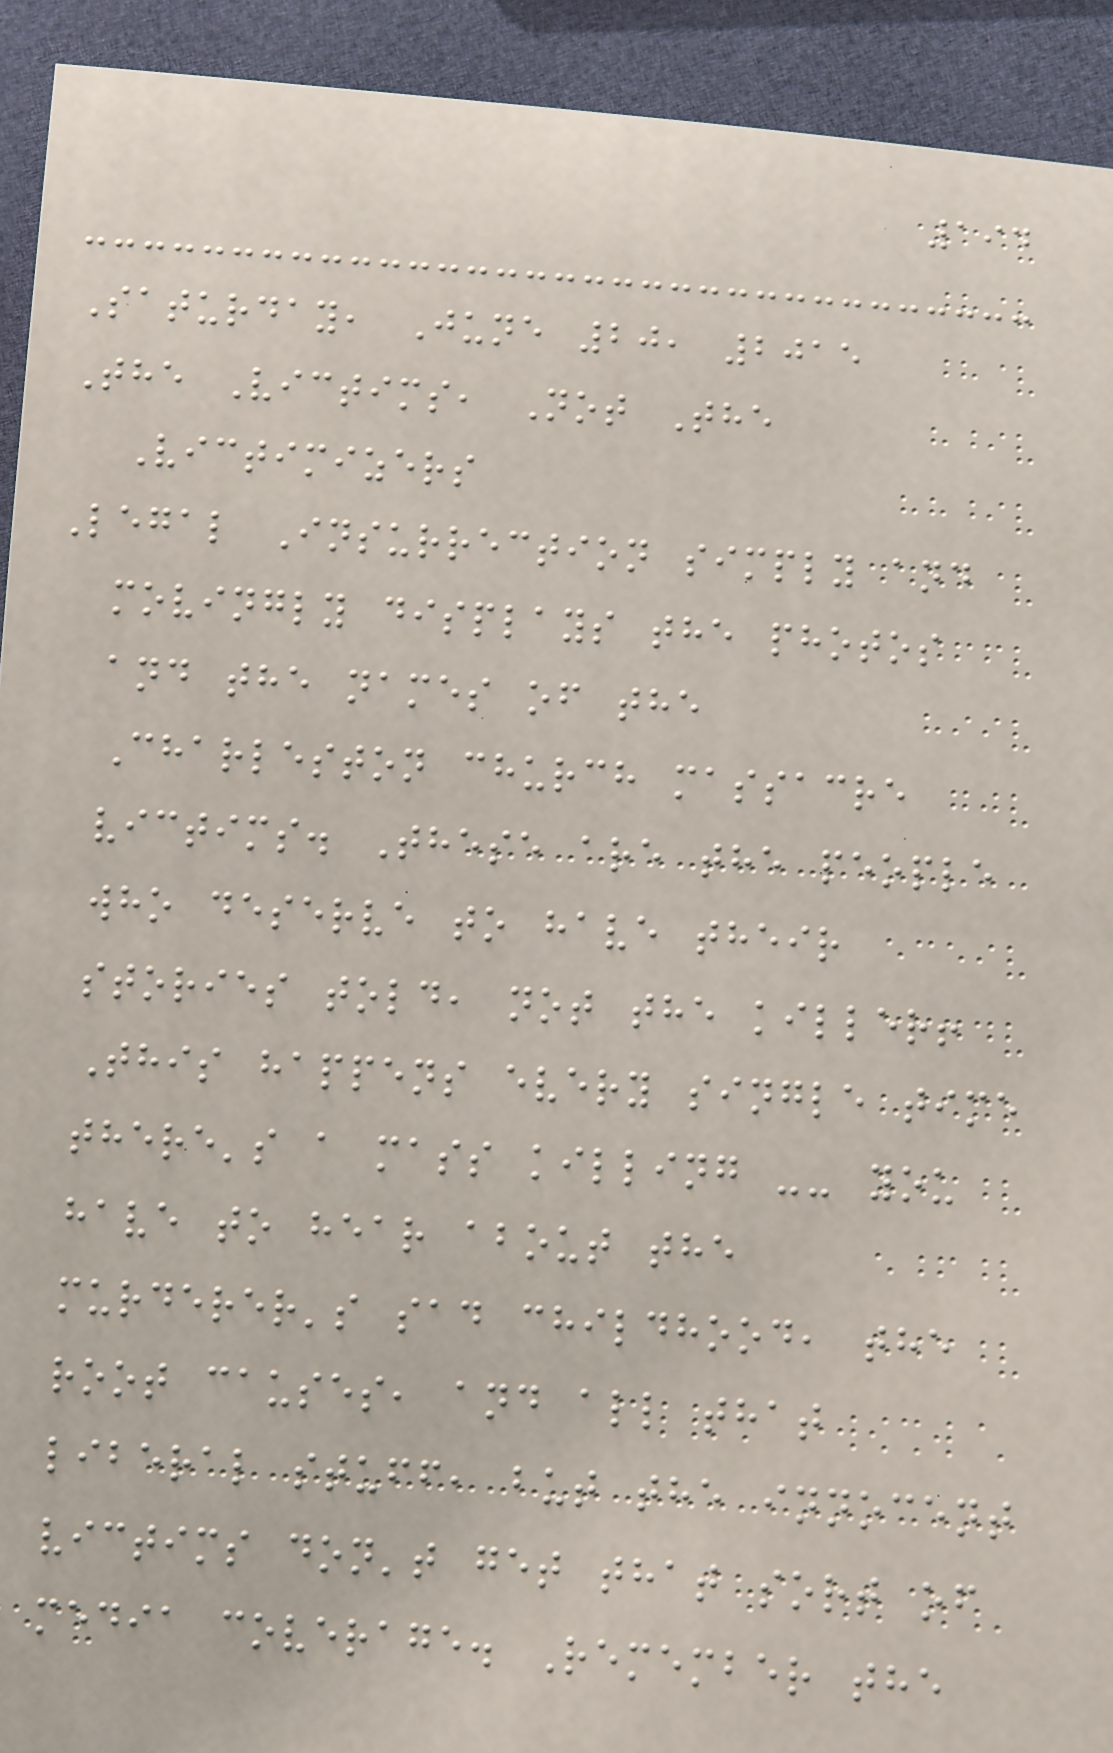194
Saturday, June 20, 2015
The Victims, Not The
Victimizers
Legal Insurrection simply and
movingly displays the photos
and the names of the
Charleston church massacre
victims. These are the people
who deserve to have their
stories told, not the killer!
This happens every single time
there's a mass killing -- you
have to hear about the
murderer's sad childhood, the
root causes, and all that
liberal stuff, but the innocent
victims don't get that sort of
media coverage. Remember the
